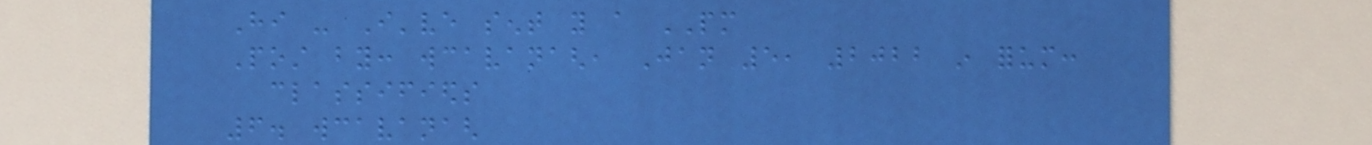Hi - I've sent you a PM
Post by: wcavanagh, Jan 5, 2022 in forum:
classifieds
6. wcavanagh
